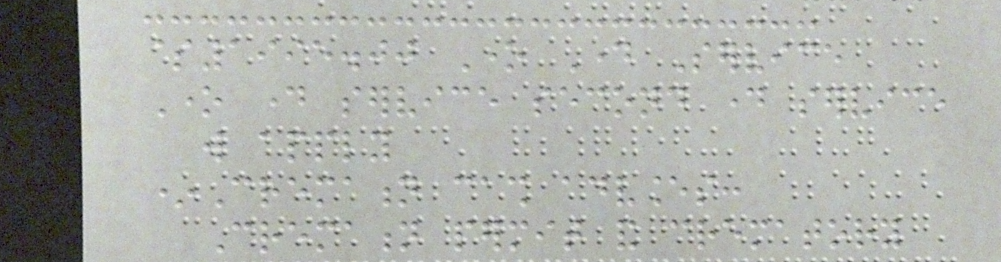$1995.00 One Day Service
One day service second day service
will apply
*Cremation cash advances:
Cremation permit and crematory
